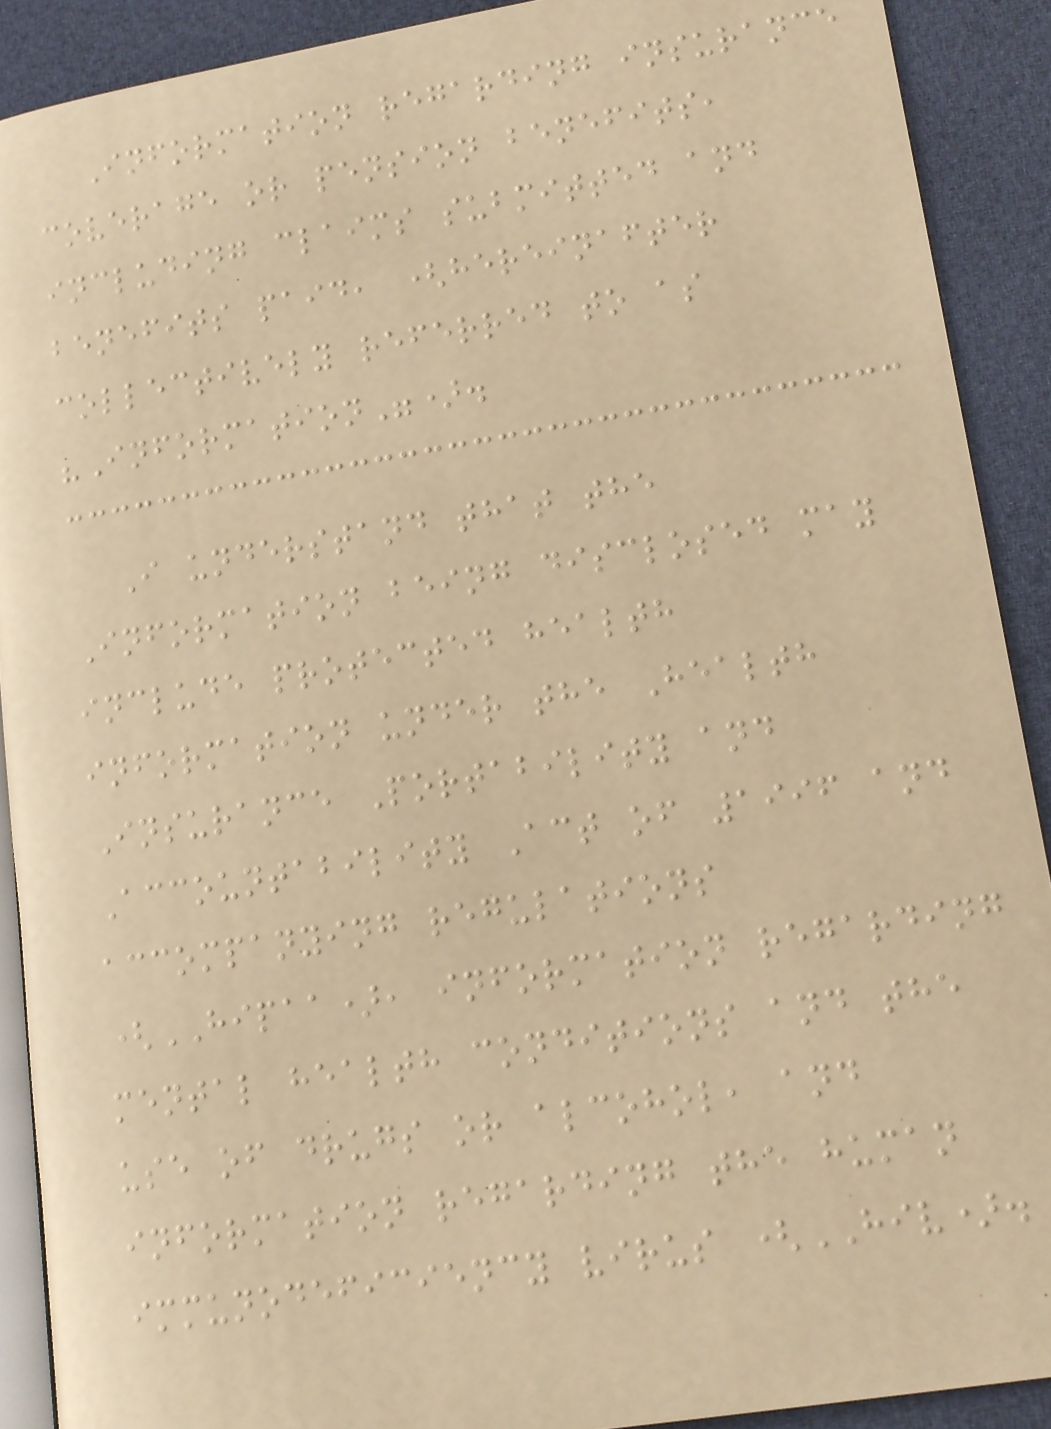Information regarding insurance
coverage or pension benefits,
including claims submitted and
benefits paid, (hereinafter
collectively referred to as
"Information").
I understand that the
Information being disclosed may
include protected health
information under the Health
Insurance Portability and
Accountability Act of 1996 and
accompanying regulations
(HIPAA), information regarding
mental health conditions and the
use of drugs or alcohol, and
information regarding the human
immunodeficiency virus (HIV).
